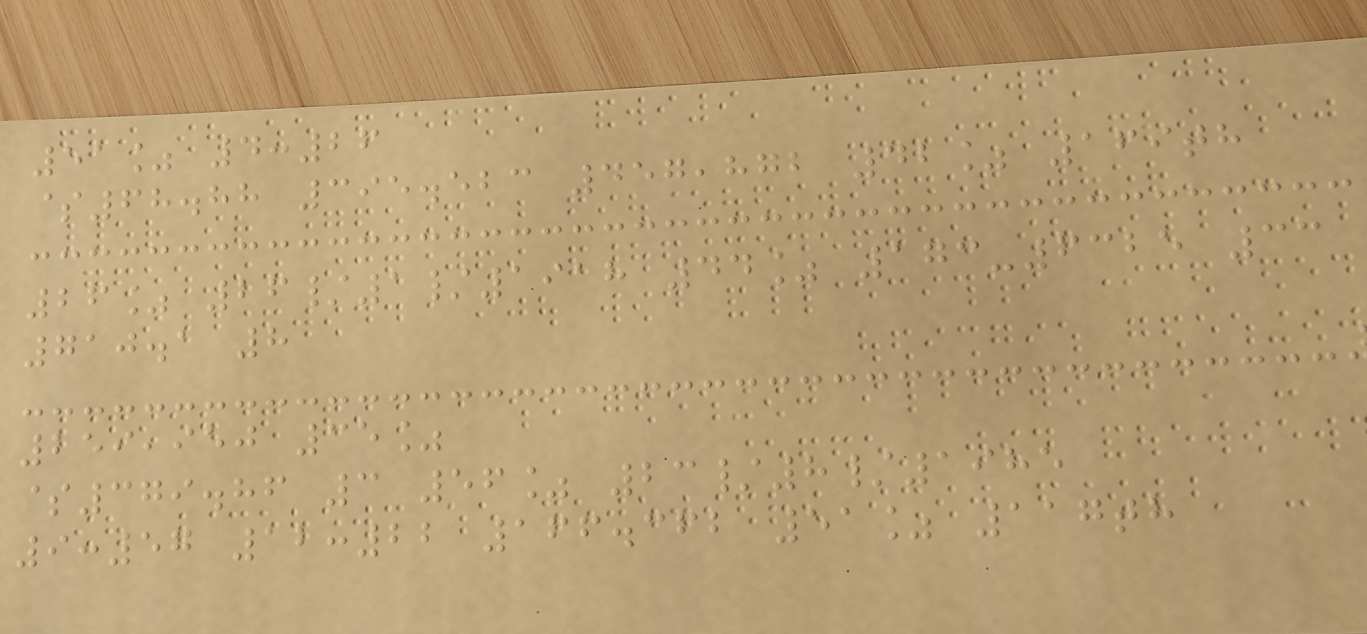51% 4:26
$68.88 395.523 457,872 42% 169th
26% 26/1/1918 44% 173-6325 33
710.1 8
259,950 35%
$379.86 3 56% 23/8/1985
9:57 12:22 166.362 51% 117th
